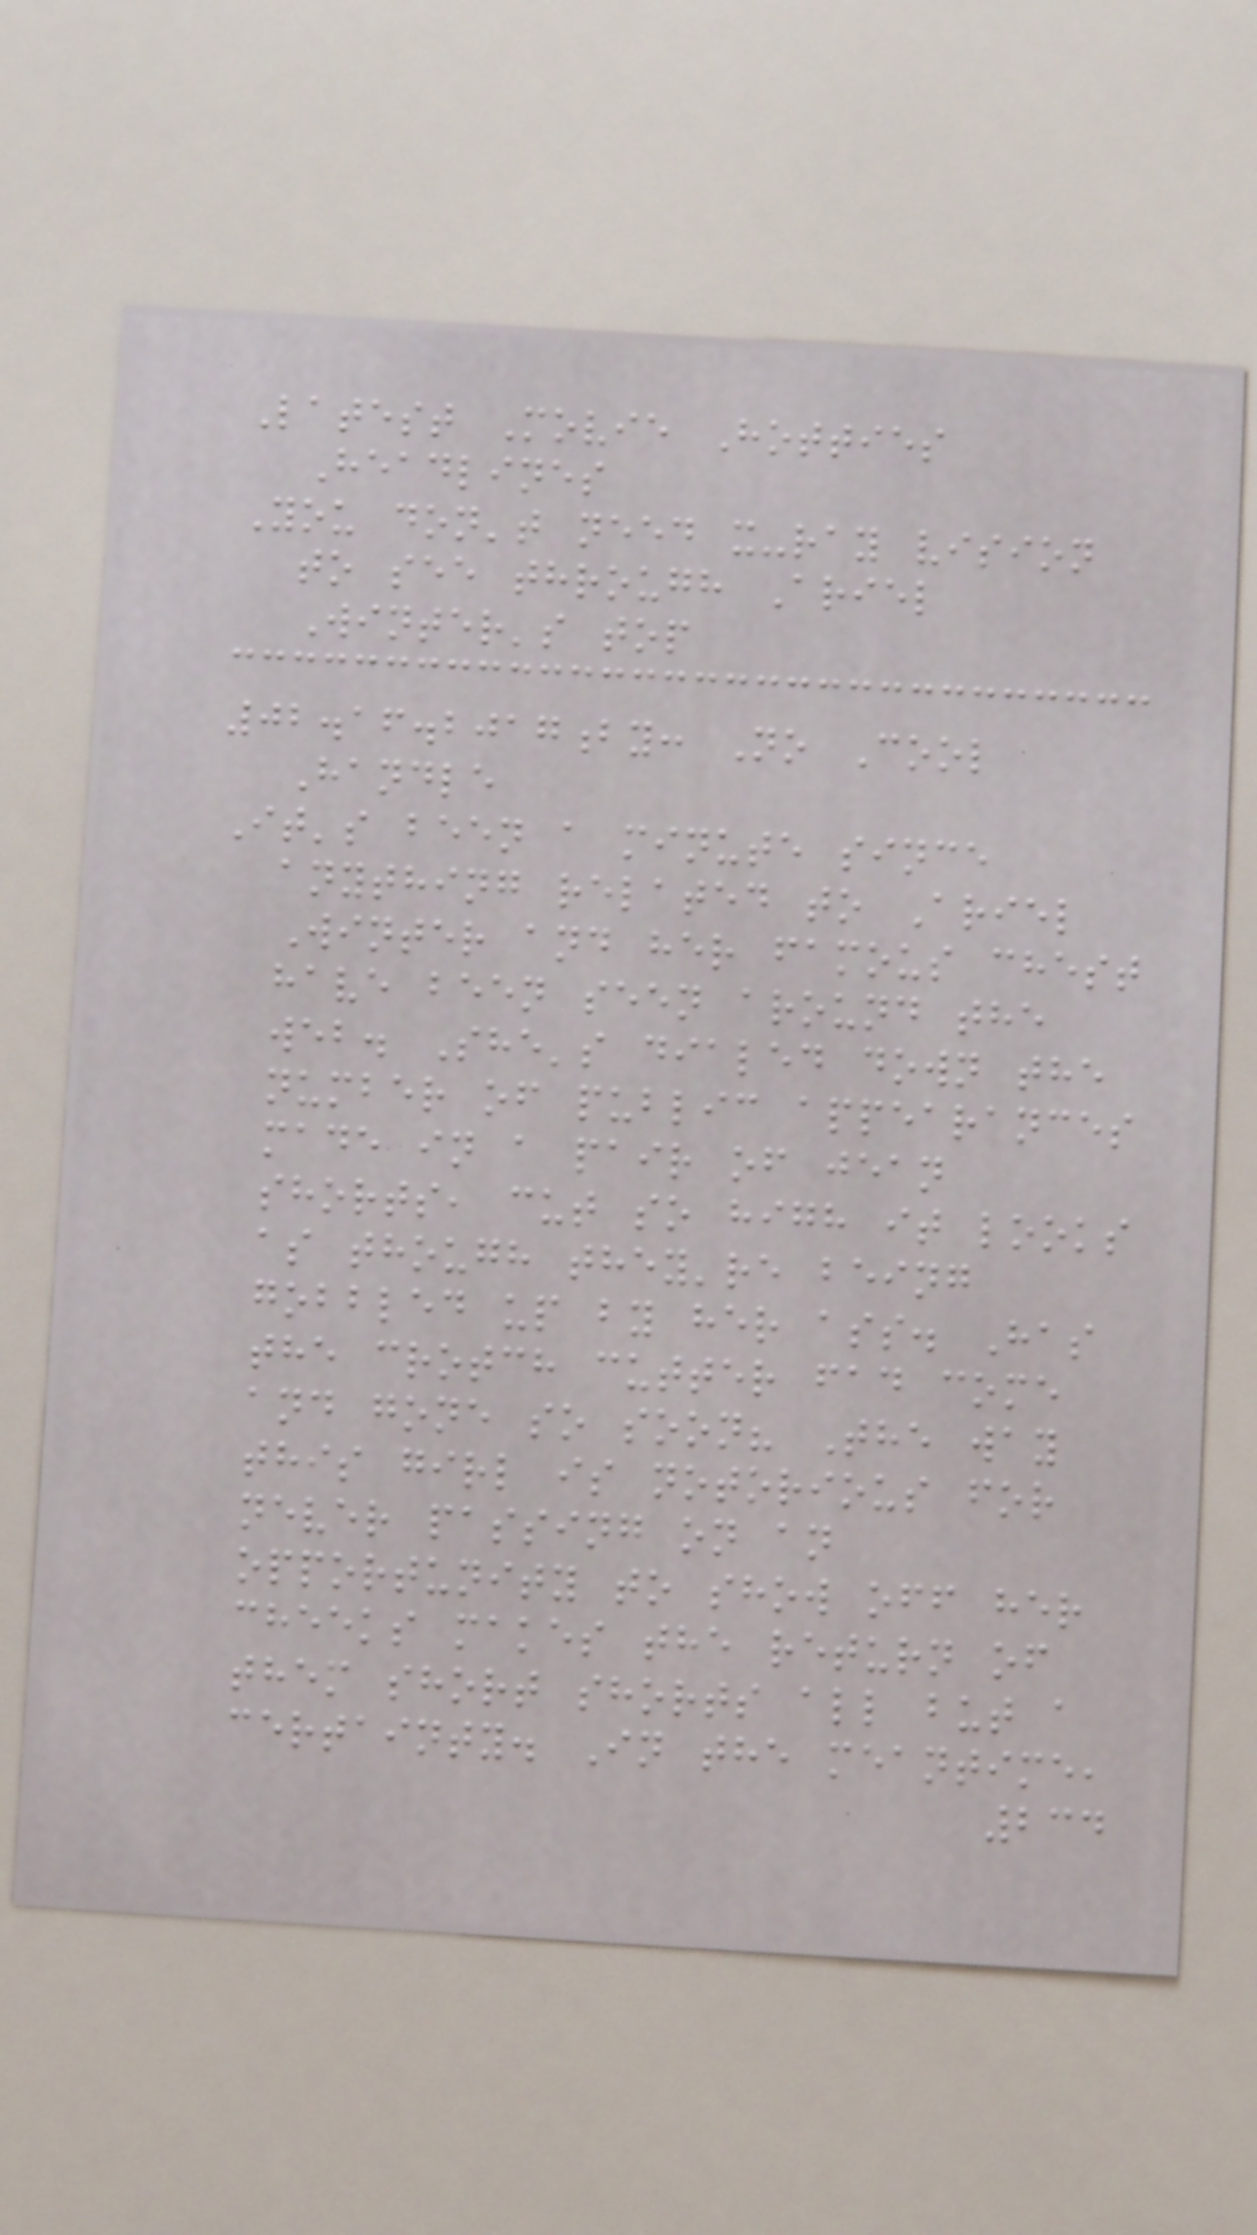Latest Movie Hotties
Headlines
You don't need x-ray vision
to see through Ariel
Winter's top
02.16.2017by: No Cool
Handle
It's been a minute since
anything related to Ariel
Winter and her famous chest
have been seen around the
web. She's dialed down the
number of public appearances
made in a pair of jean
shorts, cut so high it looks
as though they're being
gobbled up by her ass. Has
the crotch cutter fad come
and gone so soon? The way
this girl is notorious for
never passing on an
opportunity to show off her
cheeks makes the return of
them short shorts all but a
certainty. In the meantime,
234
